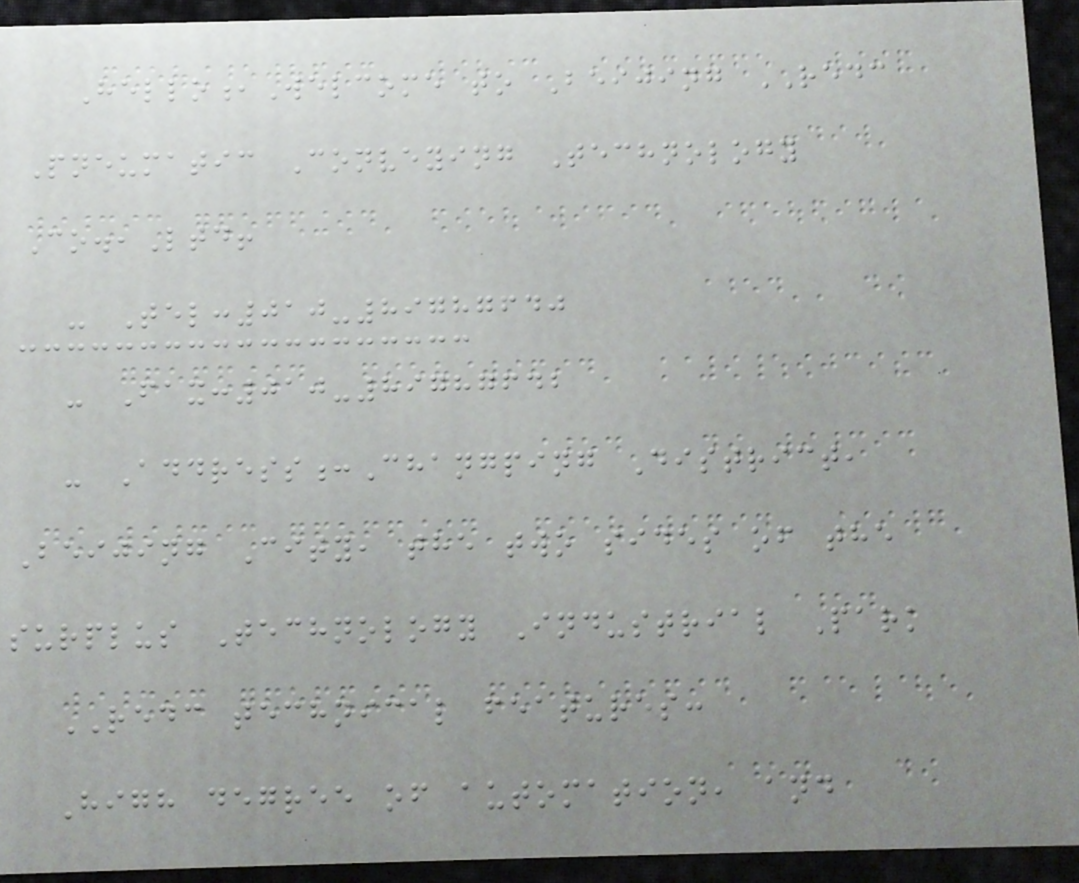Hello,Welcome to Beijing REDC
Pneumatic Conveying Technology
Co.,Ltd!
- Tel:010-89787640
- Fax:010-89787642
- Address:Changping District,
Beijing City, the two sides of the
surplus Technology Industrial Park
REDC technical features:
High degree of automation, and
